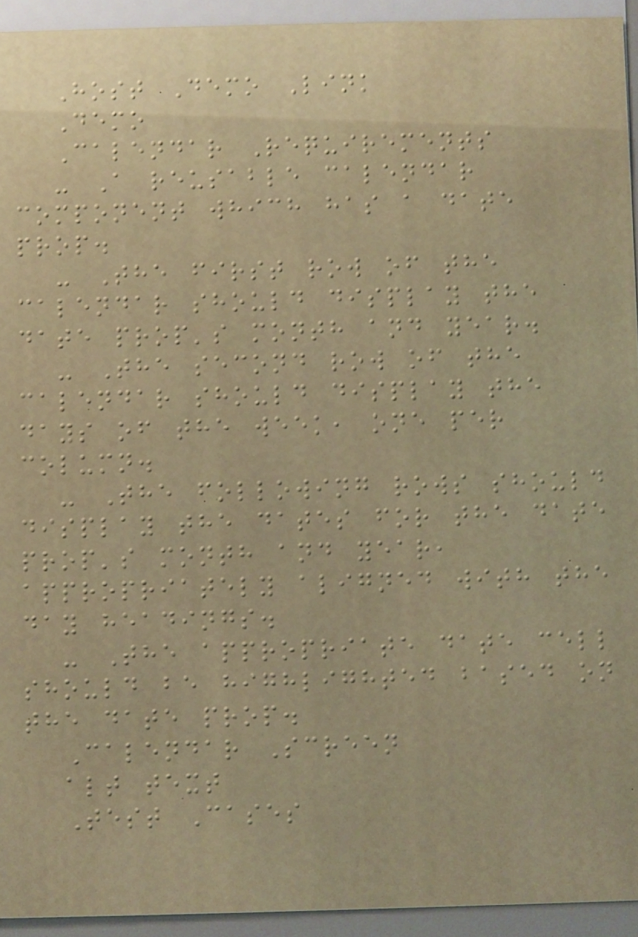Host Demo Link
Demo
Calendar Requirements
- A reusable calendar
component which has a date
prop.
- The first row of the
calendar should display the
date prop's month and year.
- The second row of the
calendar should display the
days of the week, one per
column.
- The following rows should
display the dates for the date
prop's month and year,
appropriately aligned with the
day headings.
- The appropriate date cell
should be highlighted based on
the date prop.
Calendar Screen
alt text
Test Cases
